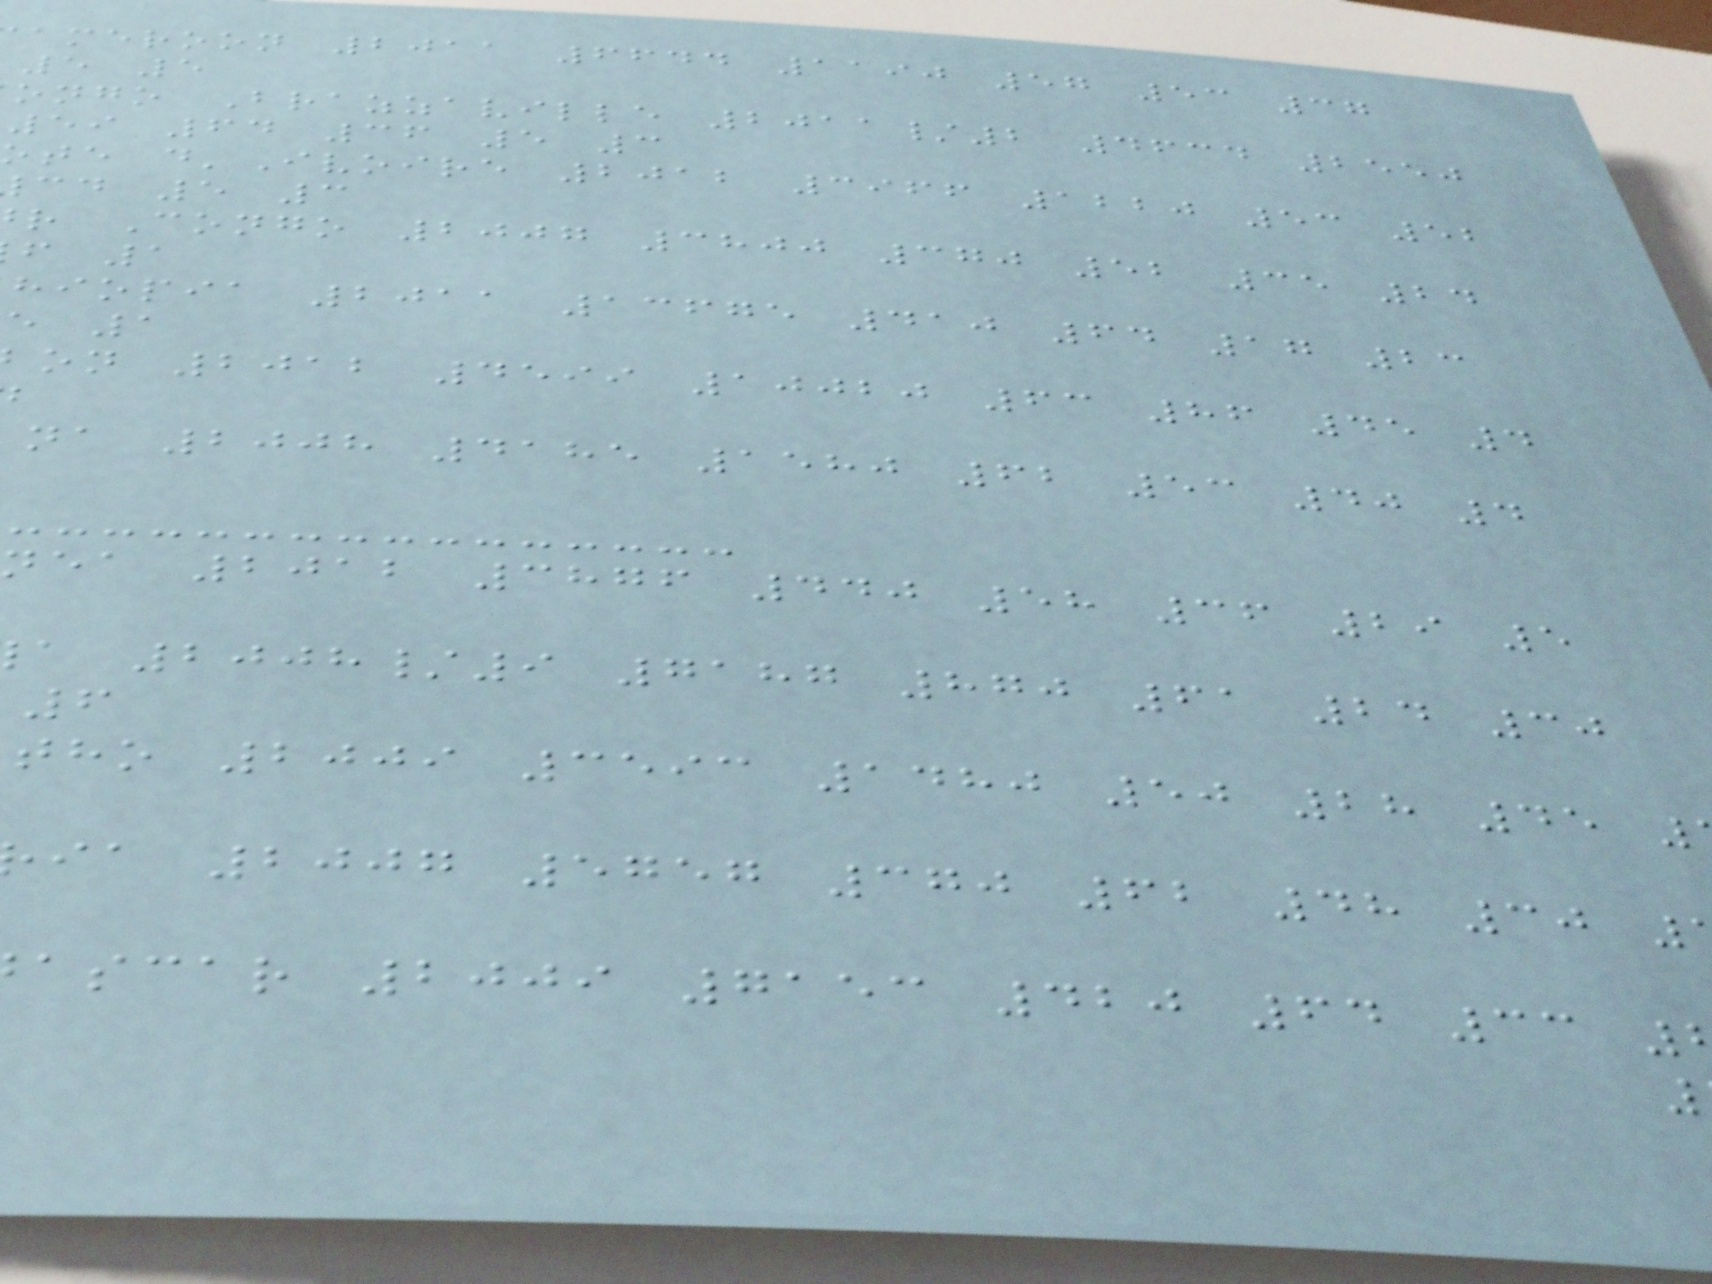ameroon 2011 6644 1190 57 53 37
5 5
ongo Brazzaville 2011/2 4634 2550
59 64 36 5 3
te d'Ivoire 2012 3966 1220 53 52
cd 5 3
r Congo 2007 3800 370 52 35 24
f 1
hiopia 2011 13675 410 64 17 23
e 1
on 2012 4599 10020 63 86 45 4
na 2008 4185 1580 62 53 40 4
ea 2012 3876 440 58 36 29 5
a 2008/9 7187 870 61 24 30
tho 2009 3593 1480 50 28 45
ia 2007 5757 370 62 48 30
ascar 2009 7153 420 64 33
